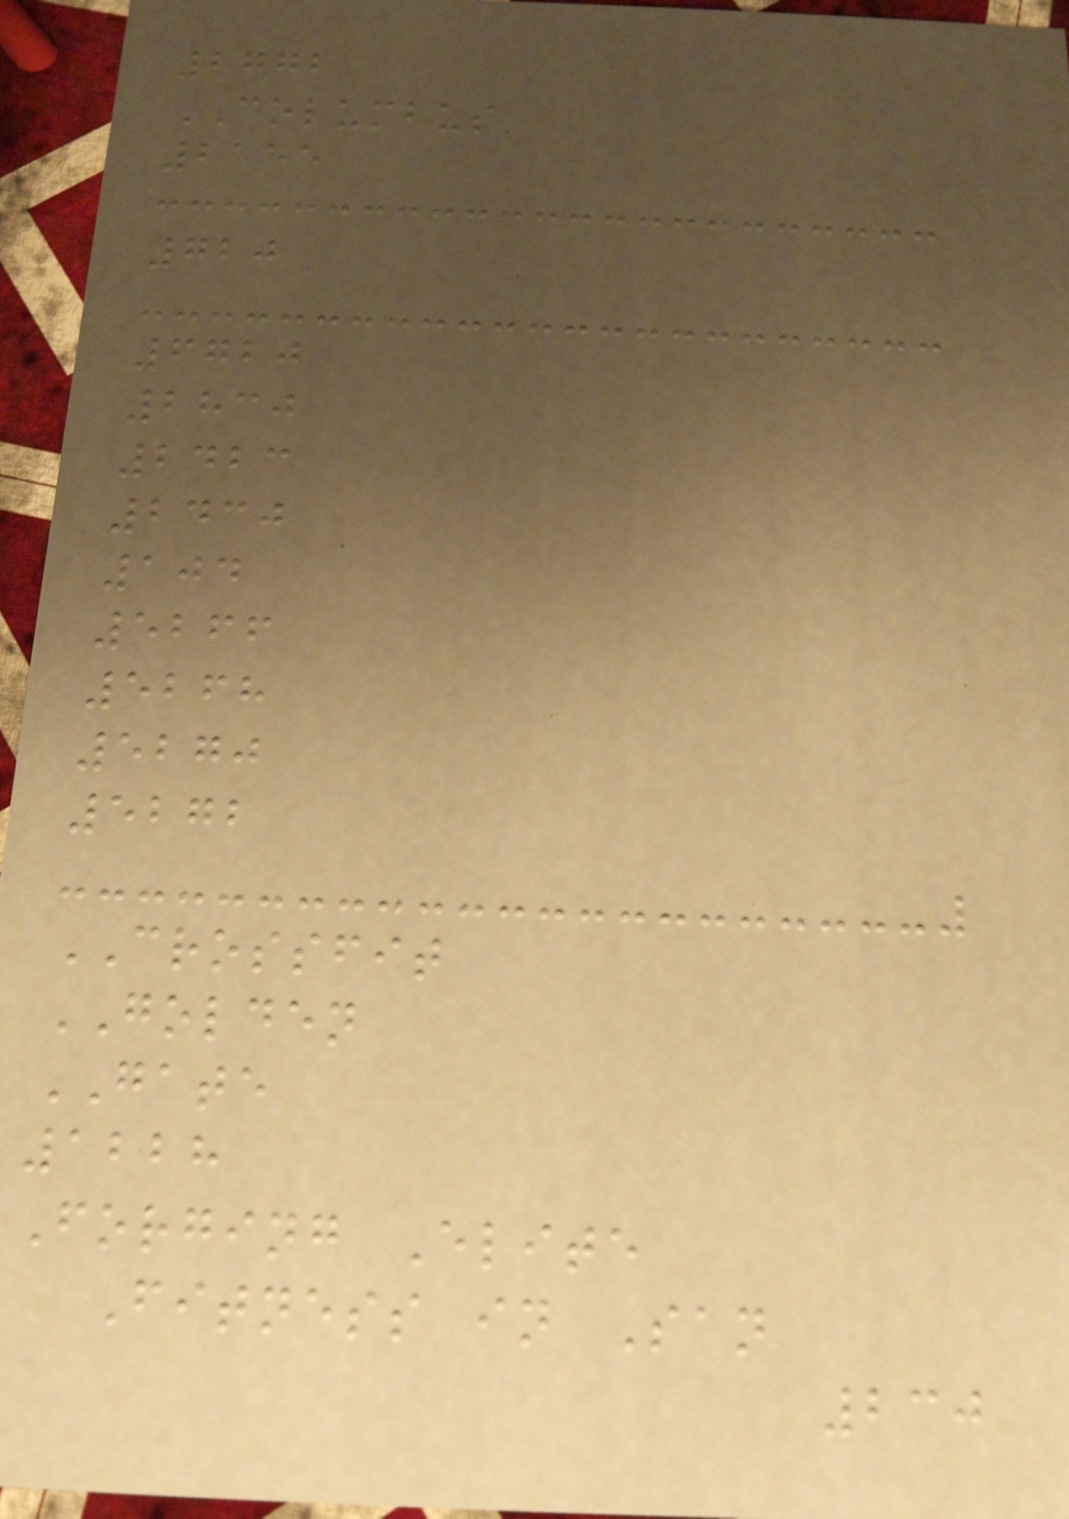2772
COLUMBUS
2155
720
6720
2830
2423
2430
104
5266
5268
5270
5272
CROSSFIT
GOLDEN
GATE
1228
Forging Elite
Fitness in San
230
